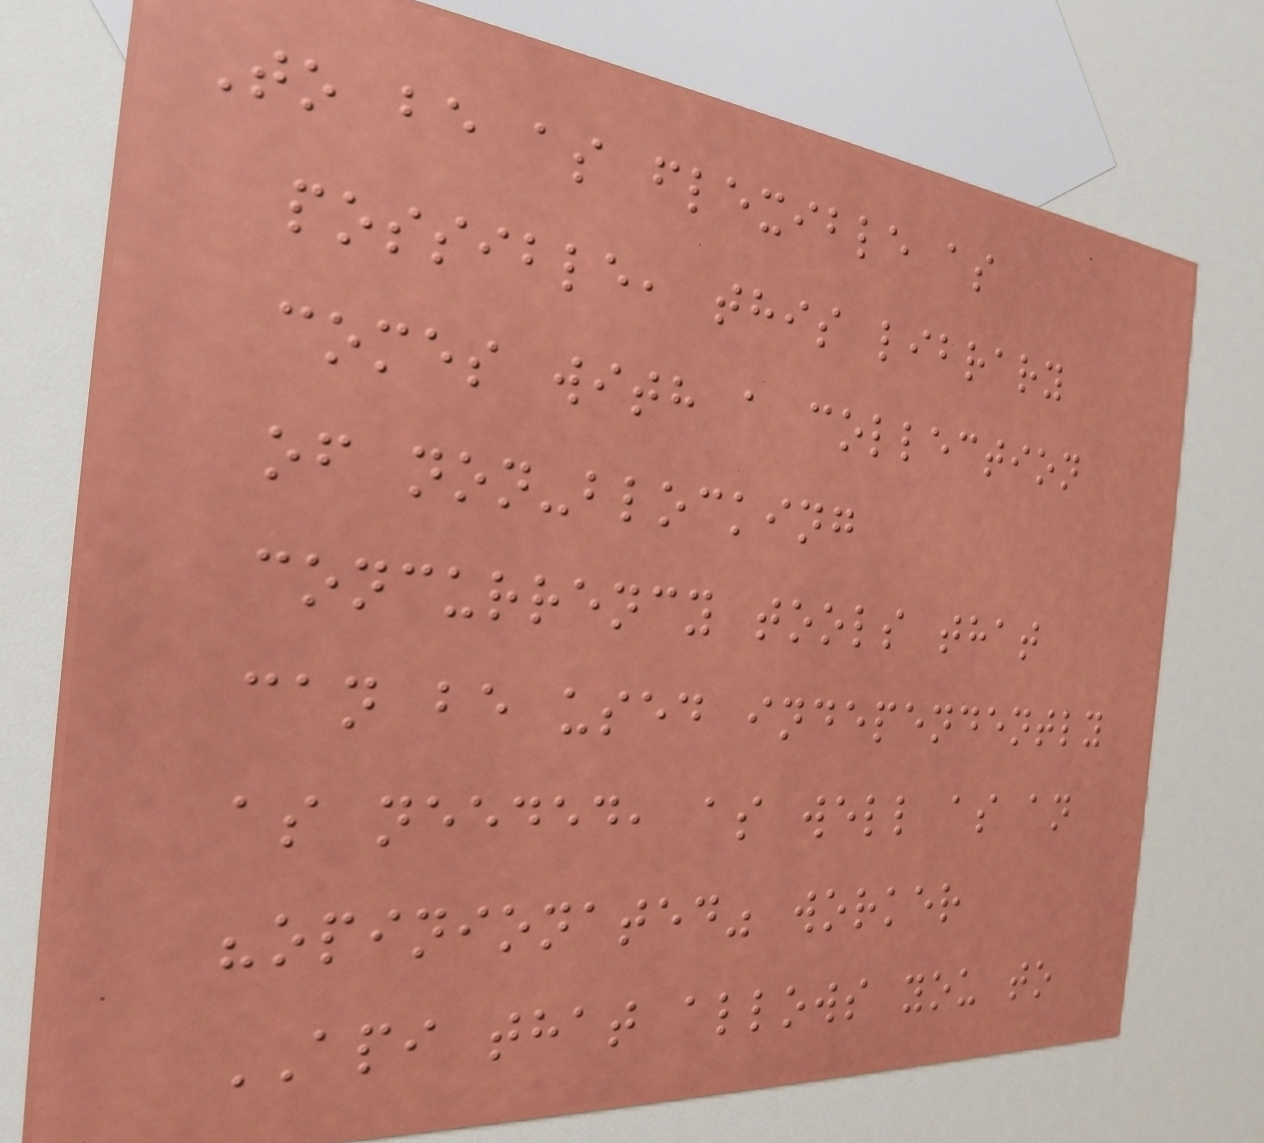To be as flexible as
possible, this library
comes with a collection
of non-blocking
concurrency tools that
can be used independently
as needed, as well as an
"opinionated" worker
API that allows you to
